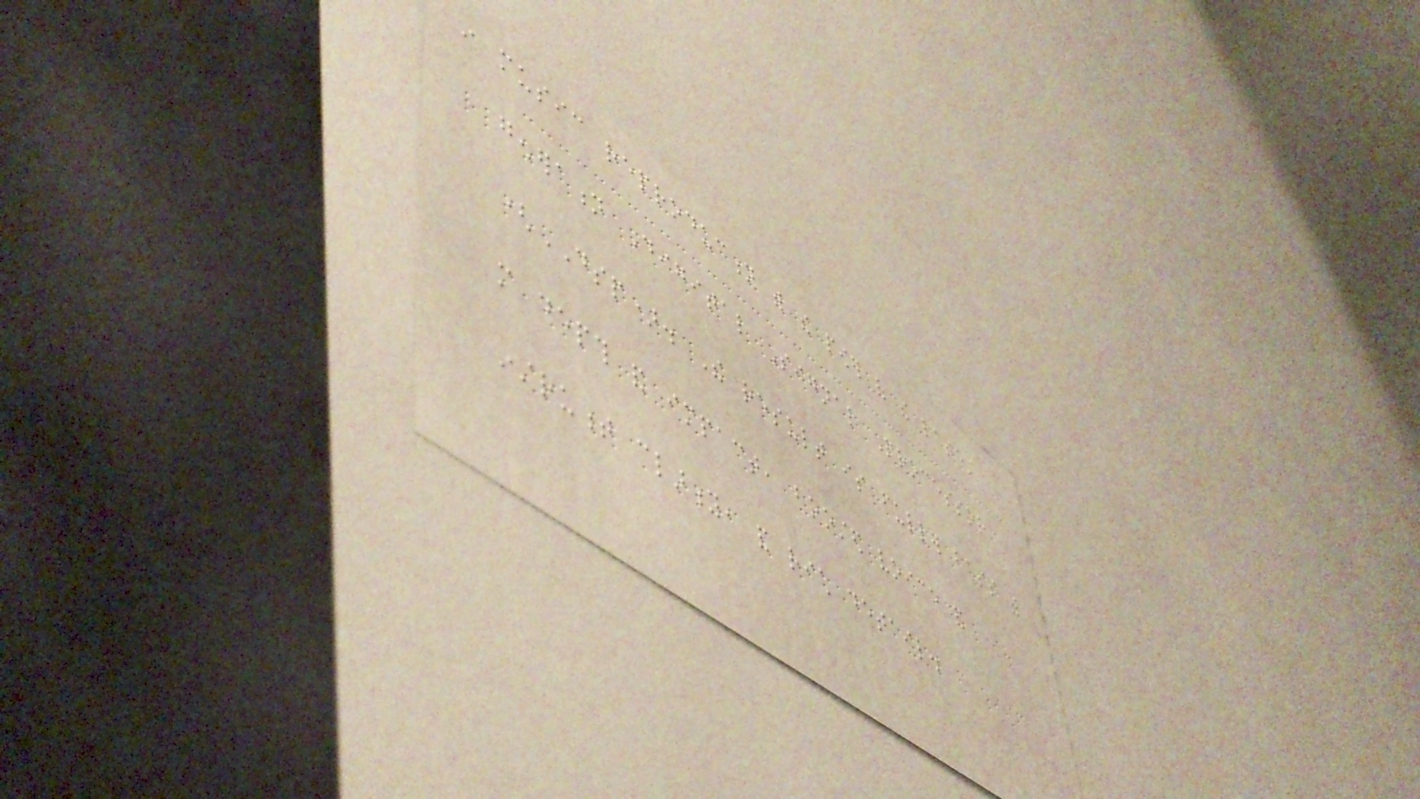in music reproduction with the power of the latest
generation Digital Signal Processor
(DSP). The result is fuller bass with
more depth and impact, boosted voice and
instrument clarity, and rich detail.
